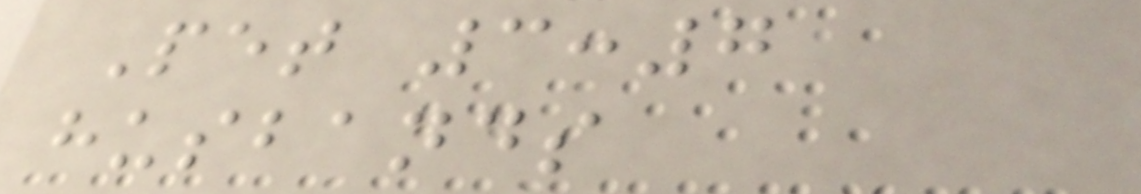Pet 3:7
husbands
